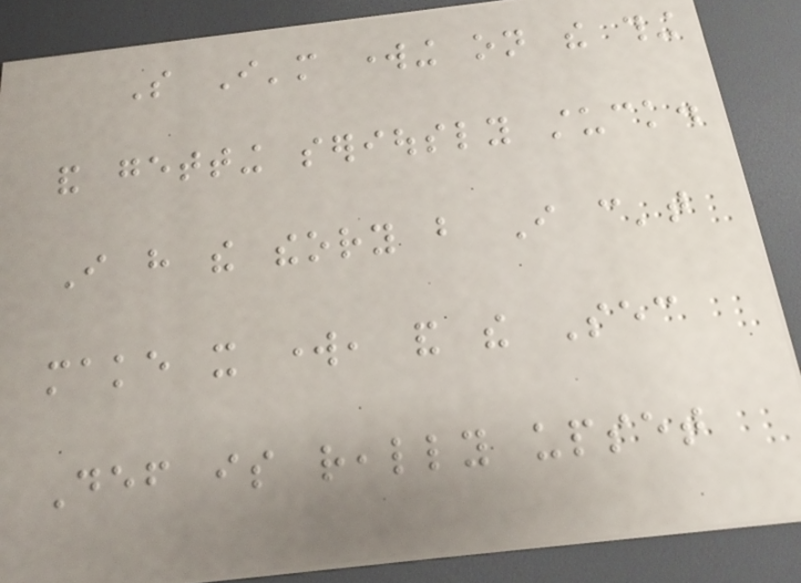So I'm working on the thing
and getting seriously stuck.
I have the theory but I can't
make it work, and the Sec
Def is really upset
